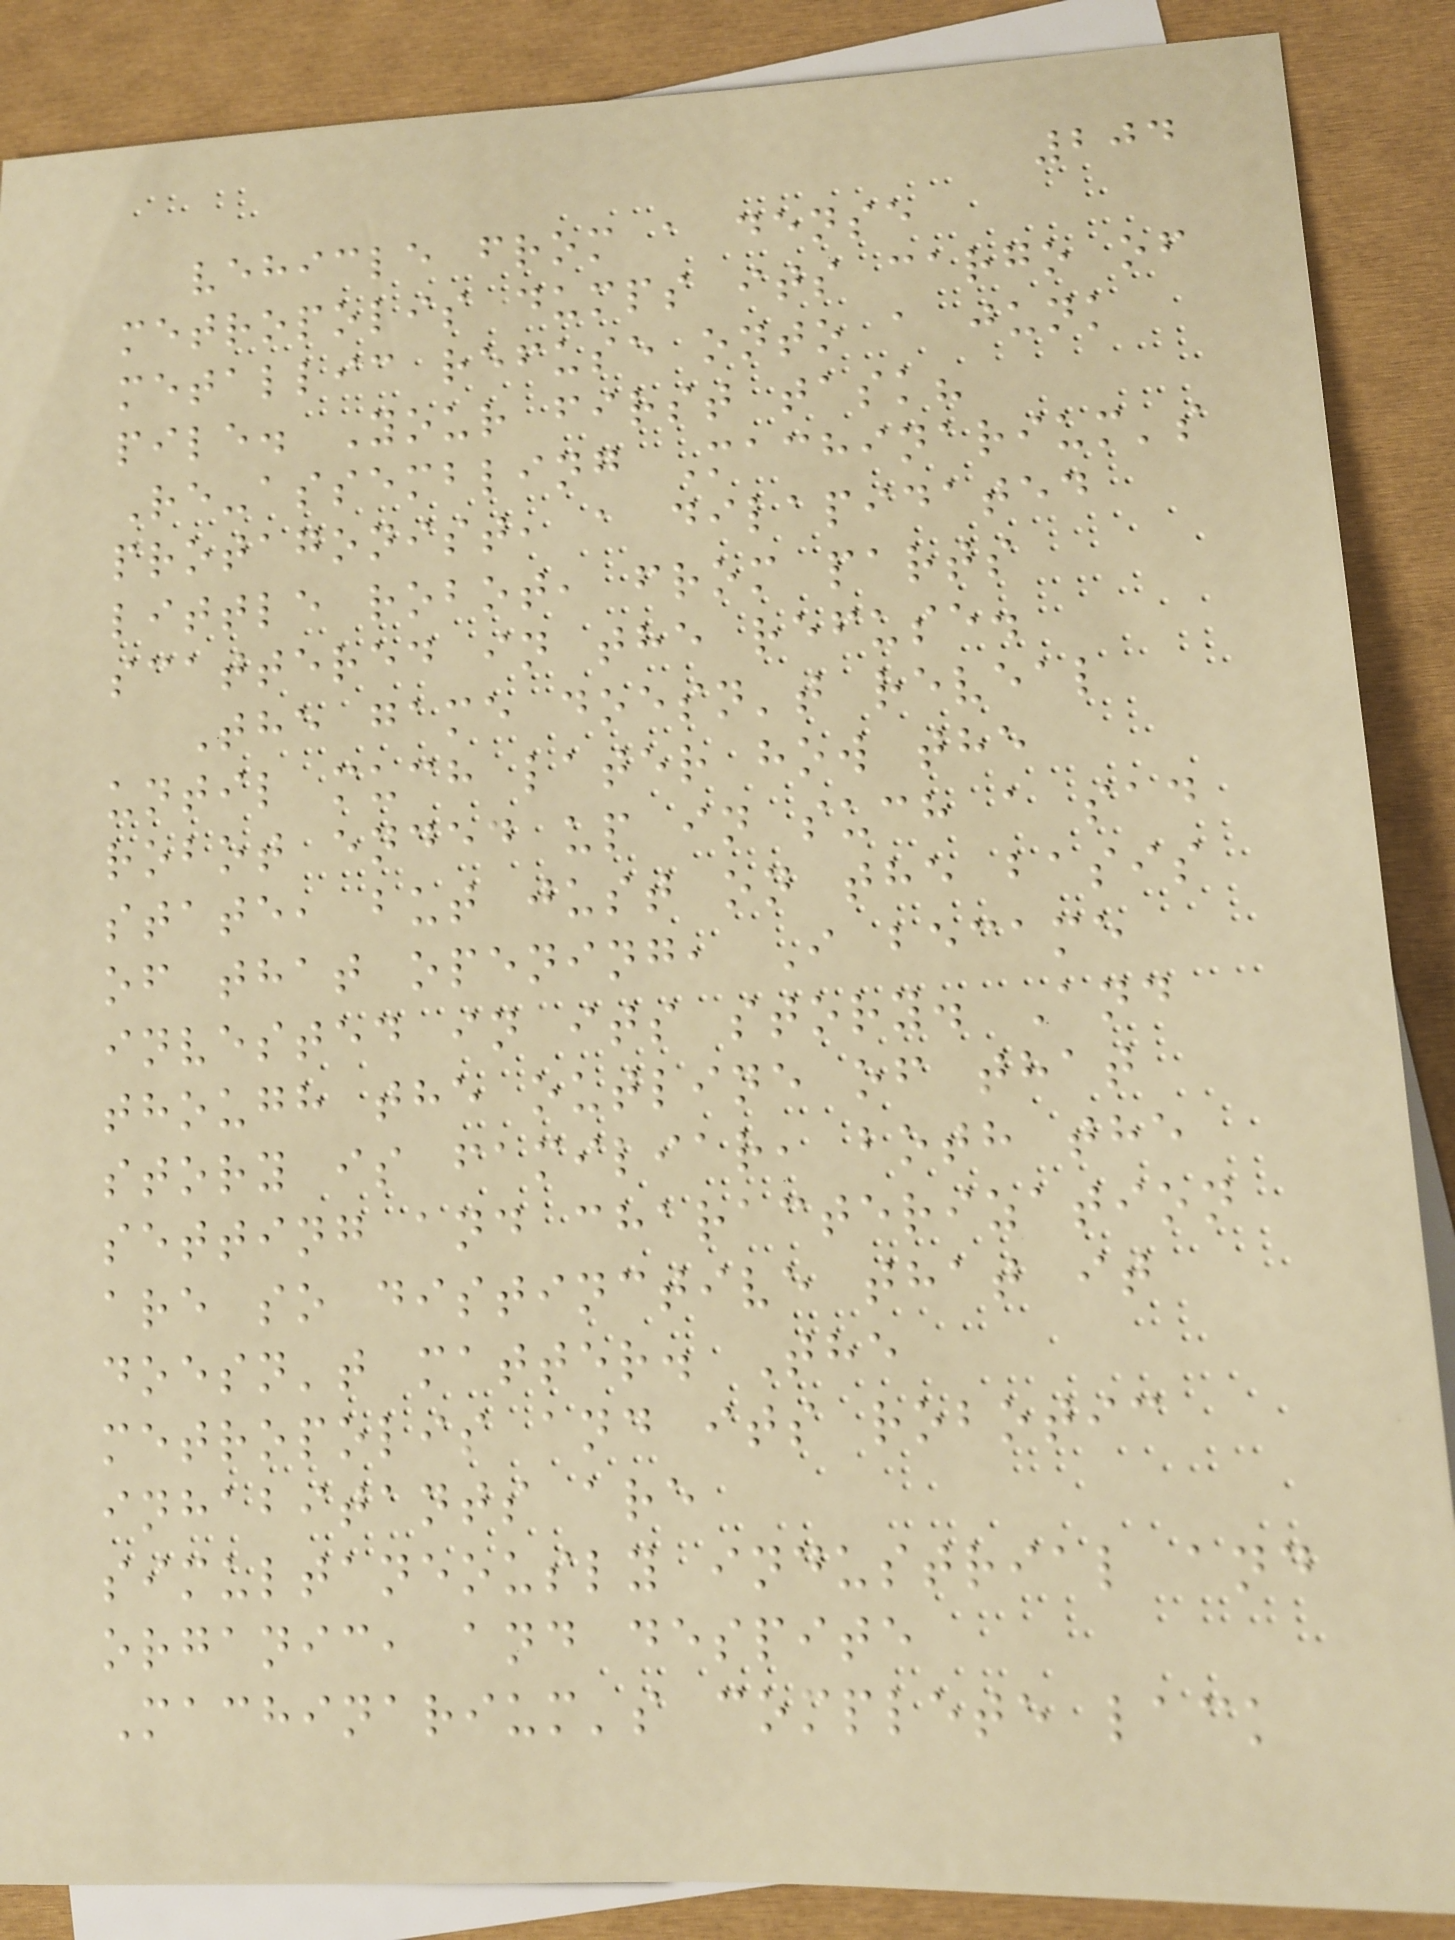204
vehicle from a dense
metropolis dumps its cargo of
metallic refuse onto a junk
pile. Your first task?
Re-assembling Machinarium's
protagonist, a dilapidated
little robot, from parts
scattered in the refuse.
The game doesn't reveal
until much later how the
robot ended up in such a sad
state, but just on the basis
of that opening, I became
invested in its story. And
though the outline of that
story is familiar, both the
setting and characterization
are so distinctive that it
doesn't matter. The
metropolis and its robotic
inhabitants are
simultaneously industrial and
organic, and despite
Machinarium's complete lack
